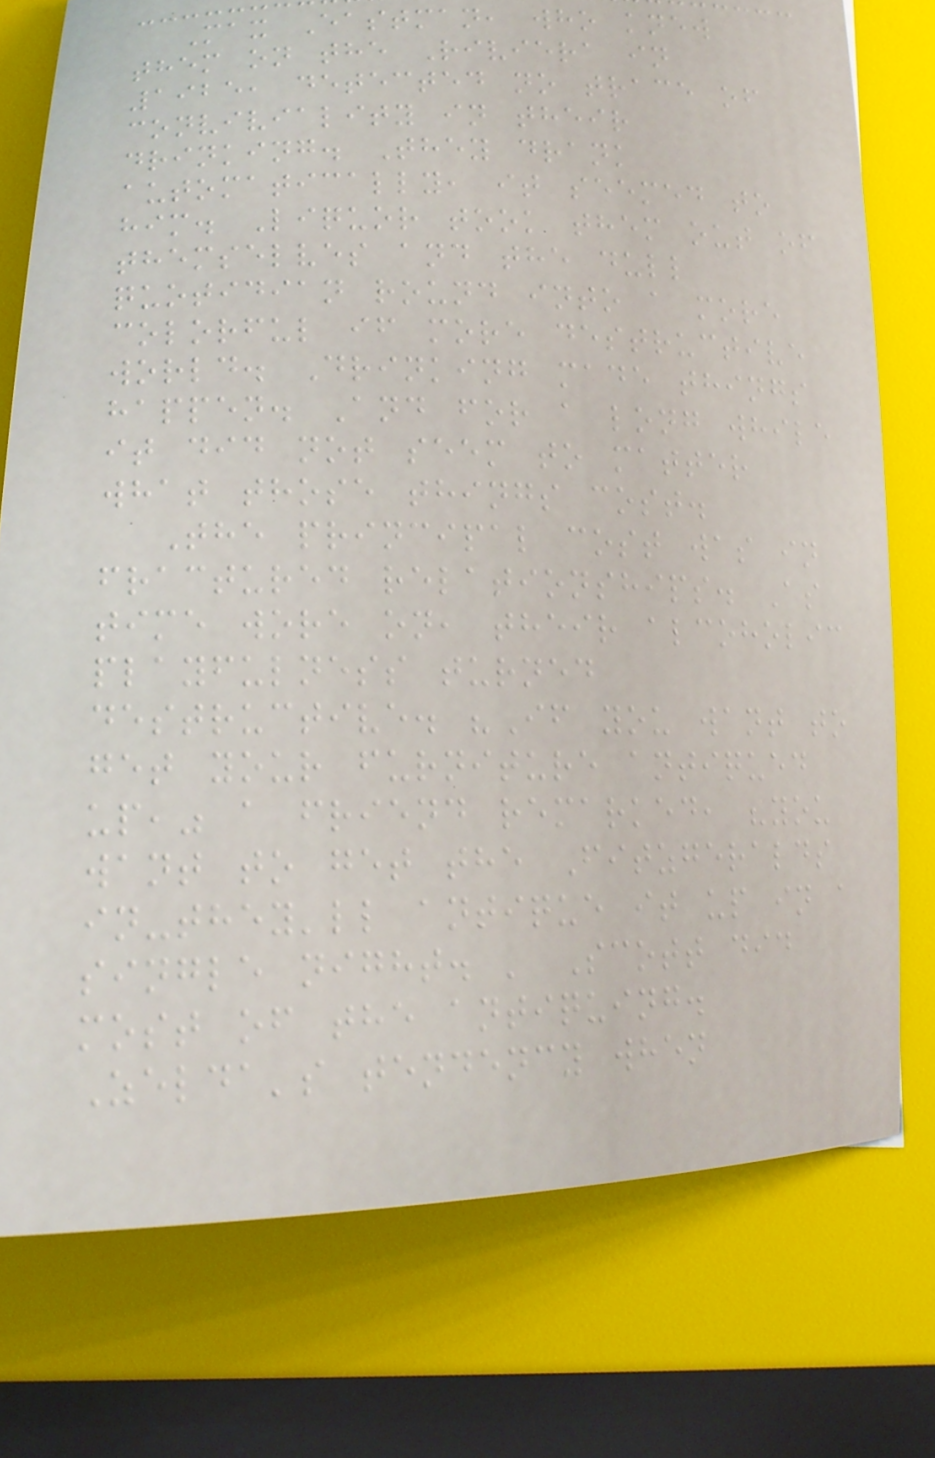Max Eastman, who knew
them on the Riviera in
1925, detected no trace of
conviviality in their
drinking. They drank
automatically, it seemed to
him. Liquor took them out of
themselves and the dull
quotidian round into a more
colorful if more destructive
world. Drinking made things
happen. And for a long while
it did not seem to matter
what those things cost.
The principal cost was in
fractured relationships. As
time wore on, their alcoholic
playfulness turned
destructive. "If you want to
get your furniture antiqued
up," a friend remarked, "you
want to get the Fitzgeralds
in-they'll antique it up in a
single night. ' Scott did
most of the antiquing.
Zelda's tendency when
